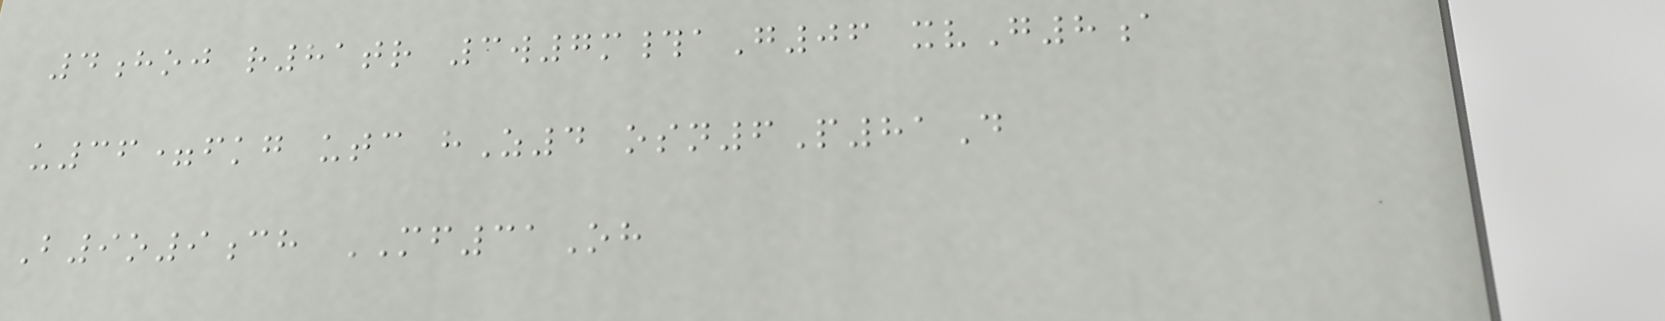4hoj r81tr 3w7m#aG06 xvG8a
u36=fkg utc hZ4 osn6P81D
B9o9ch MF31Oh
